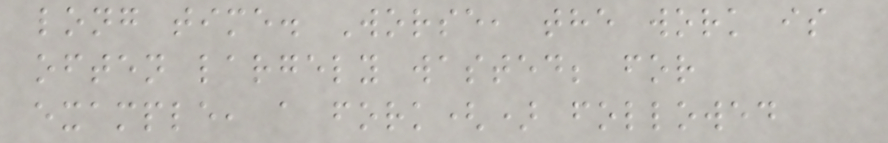long time. Worse, the work is
often largely wasted; for
example, a fork() followed
